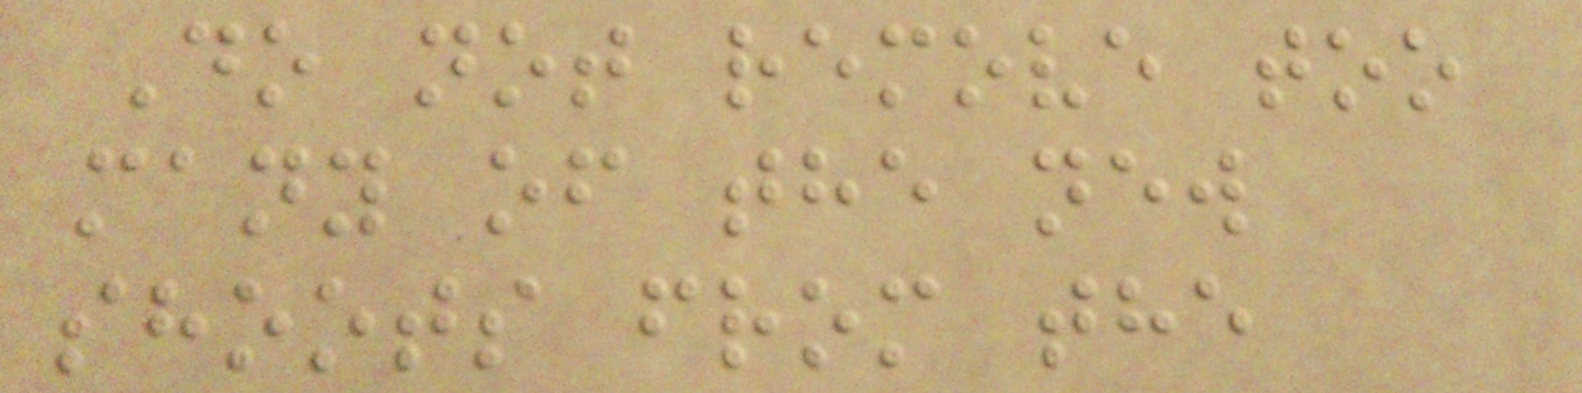Do not remove too
many of the new
shoots from the
